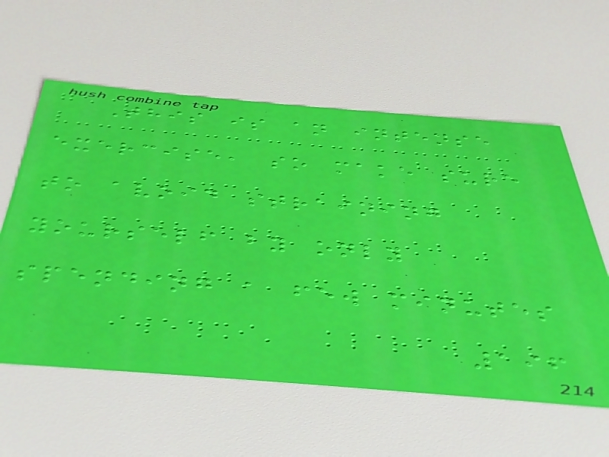This is an intense
exercise, so make sure
to avoid straining
yourself by only
spending a few minutes
196
